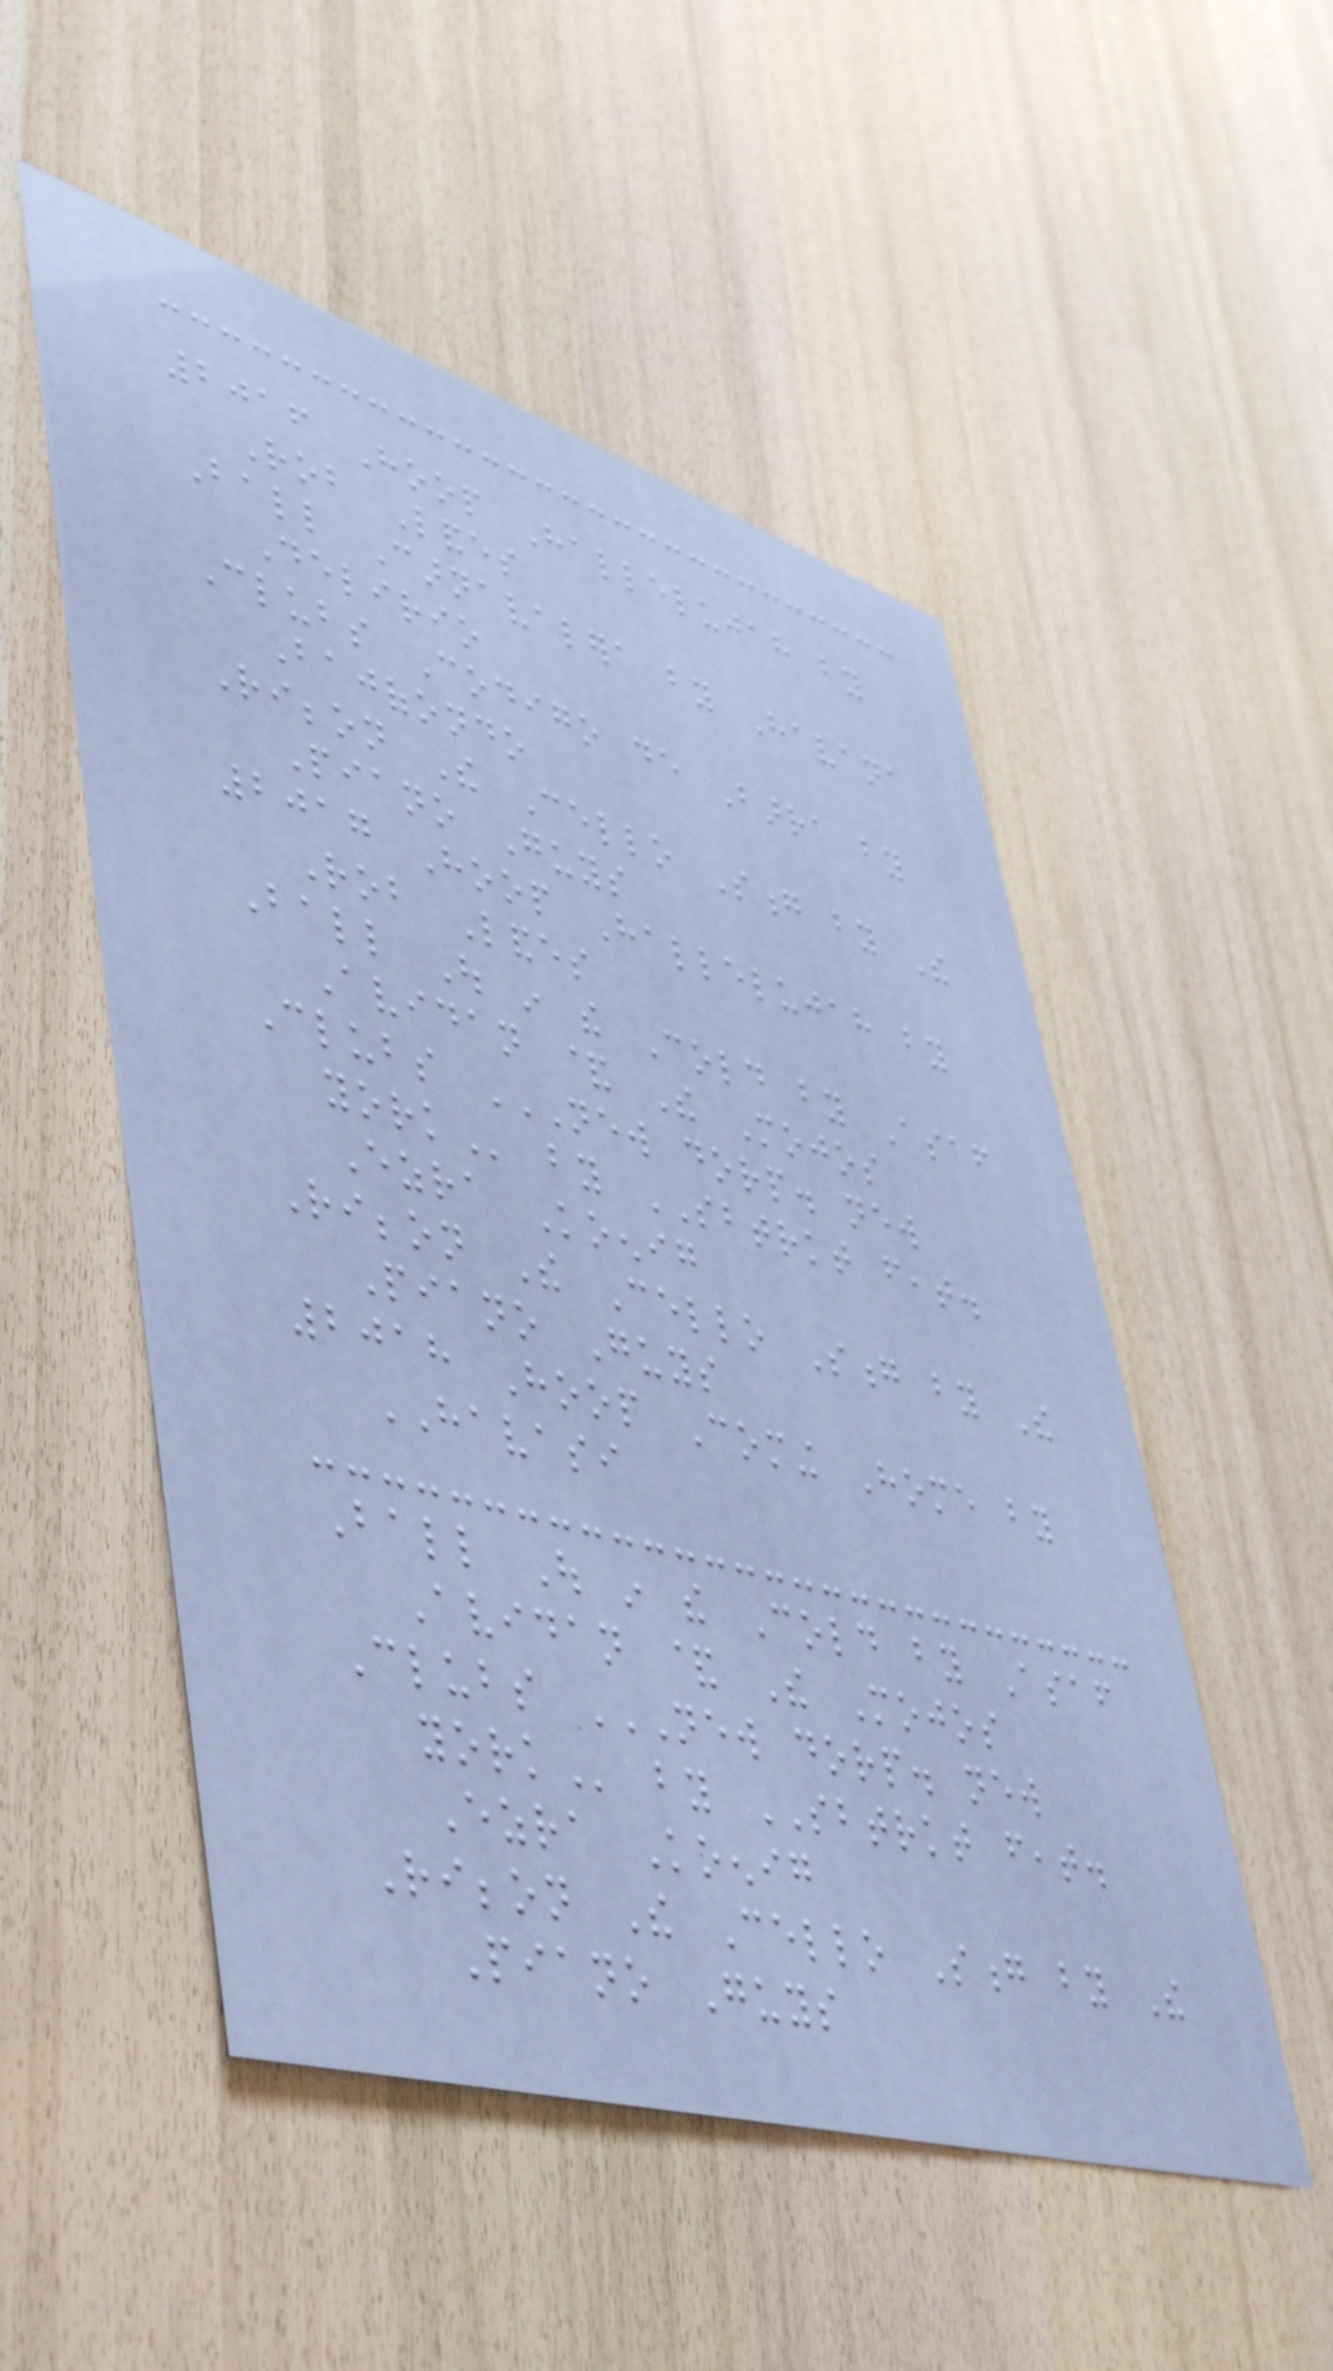2016 Hoop Hallelujah by
Rob Landes
Ball Carnavalera by Havana
Delirio
Clubs Codigo de Barra by
Bajofondo
Ribbon The Cello Song by The
Piano Guys
2017 Hoop Hallelujah by
Rob Landes
Ball Out in the Cold by Asaf
Avidan & The Mojos
Clubs NEW DORP. NEW
YORK by SBTRKT feat.
Ezra Koenig
Ribbon The Cello Song by The
Piano Guys
2018 Hoop Coming Home by
HAVASI
Ball Out in the Cold by Asaf
Avidan & The Mojos
Clubs NEW DORP. NEW
YORK by SBTRKT feat.
Ezra Koenig
Ribbon The Cello Song by The
Piano Guys
